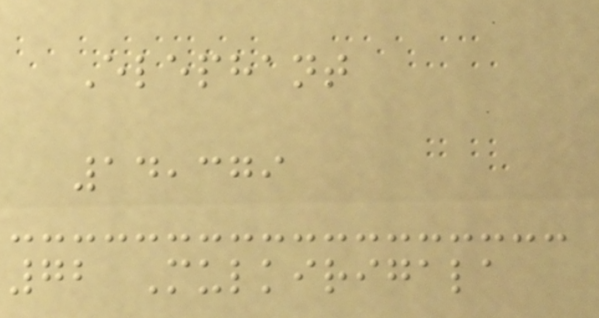Elephant
14,379
72 Mulkirigala
